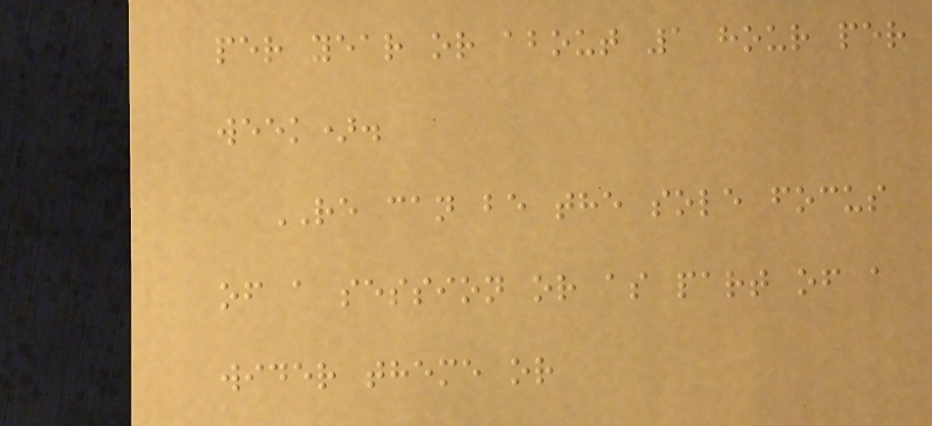per year or about 1 hour per
week).
RE can be the sole focus
of a session or as part of a
wider theme or
